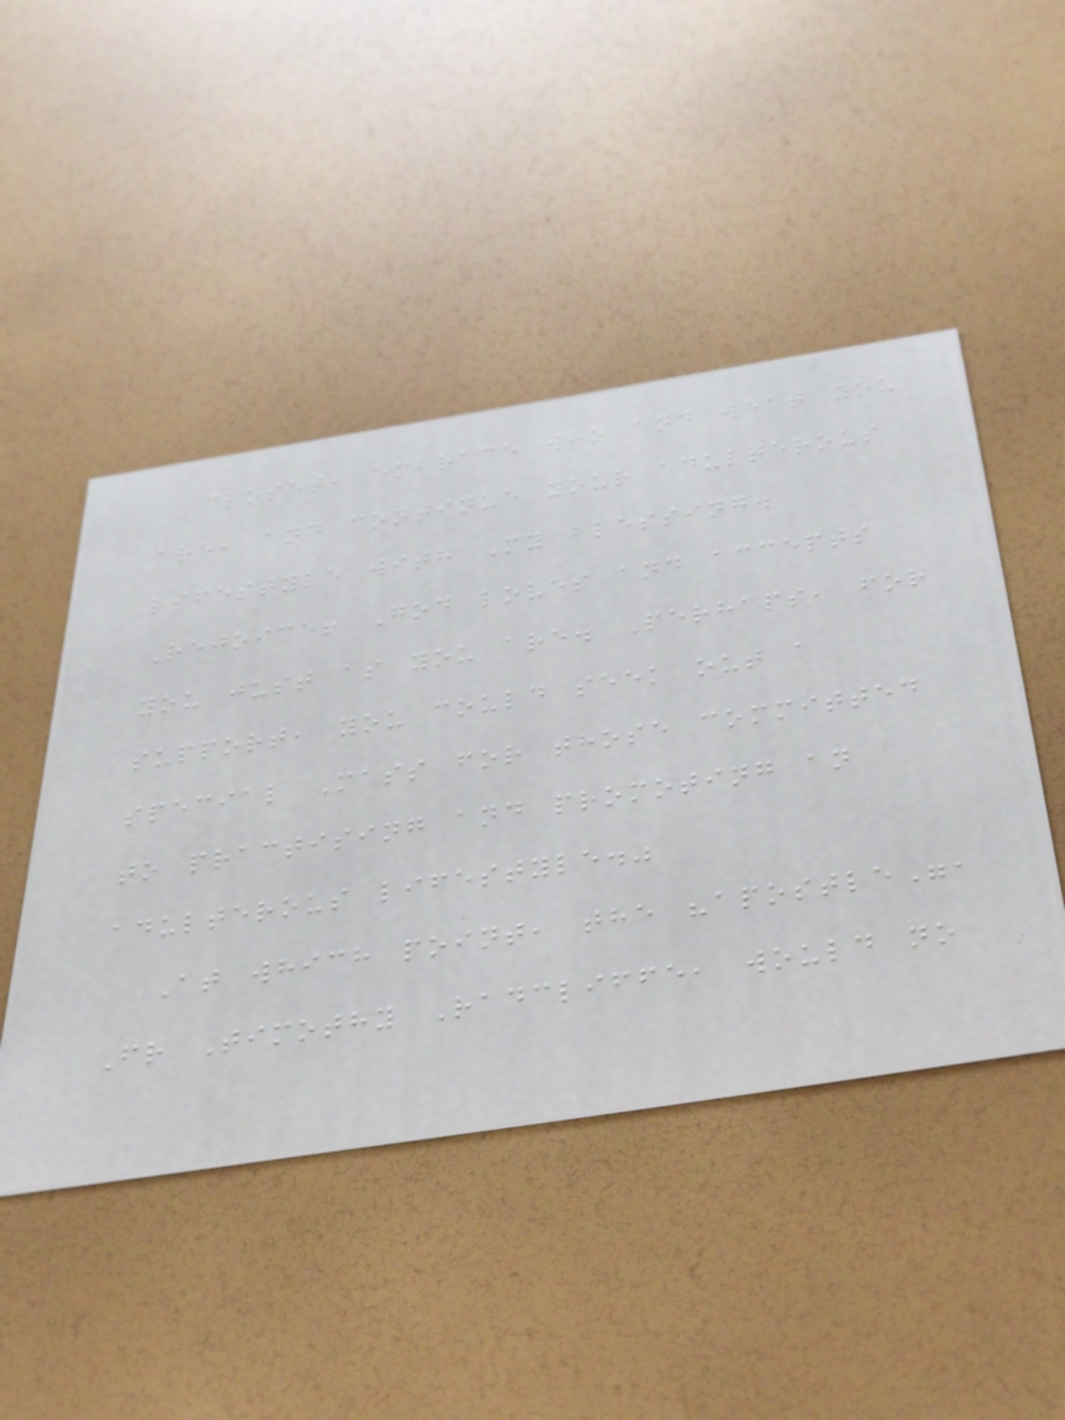closet, embrace who and what you
are, and continue your adulterous
lifestyle with My blessing.
Rejoice! God loves and accepts
you just as you are. Perhaps, for
support, you could seek out a
special Mass for those committed
to practising and promoting an
adulterous lifestyle."
At which point, the "apostle",
Fr Timothy Radcliffe, would no
